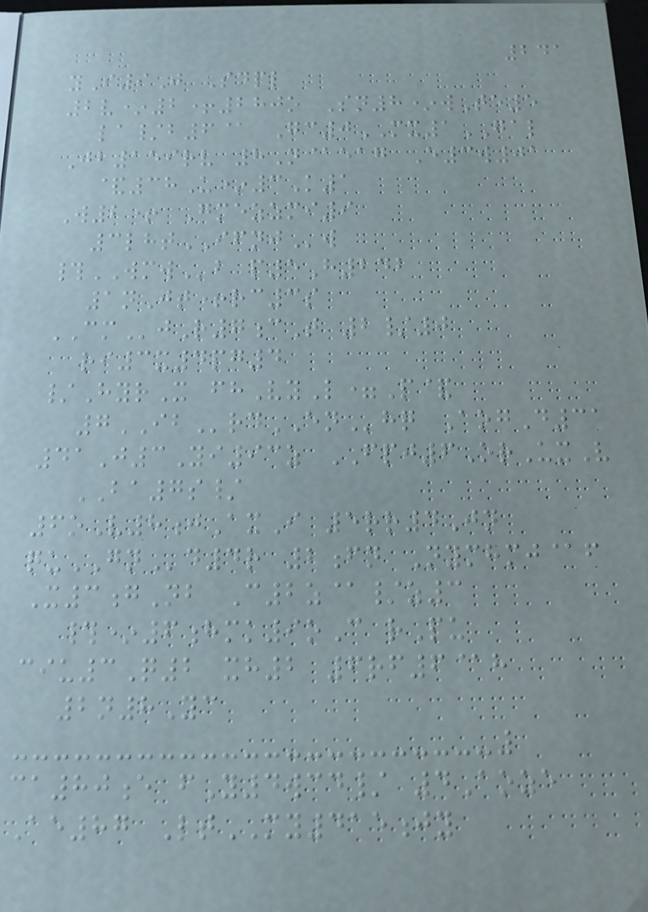241
yI9J Sdpl
2v*2+280o Sn8*wTe5
la/b6@ Gc0MX1GAL
Jb159rv 8N@eag E3w01
&38U*3K1
W2+ Gmezzmi9
3lhtIFNJw
#WMWb p5H242
1nJt+rc3s
CMjR7cT 2/0
ri3x4pg4
/HyrX fhVyL=P&
7IBrdENhq AogD31
41J3Yi93z FPJ6OrUxV
BA7s/
6oV8jAxI 5rr4Jn
quGNd4r 2fn Nymhmj@f
X3gNb C2z@/z3
#*6hmk9oC rPu
ciu3Q2 xh2 6rf6@h
2n8Yc
ca80e fY4wcd/ 4Aoze
Ae87 LtMY415jy
